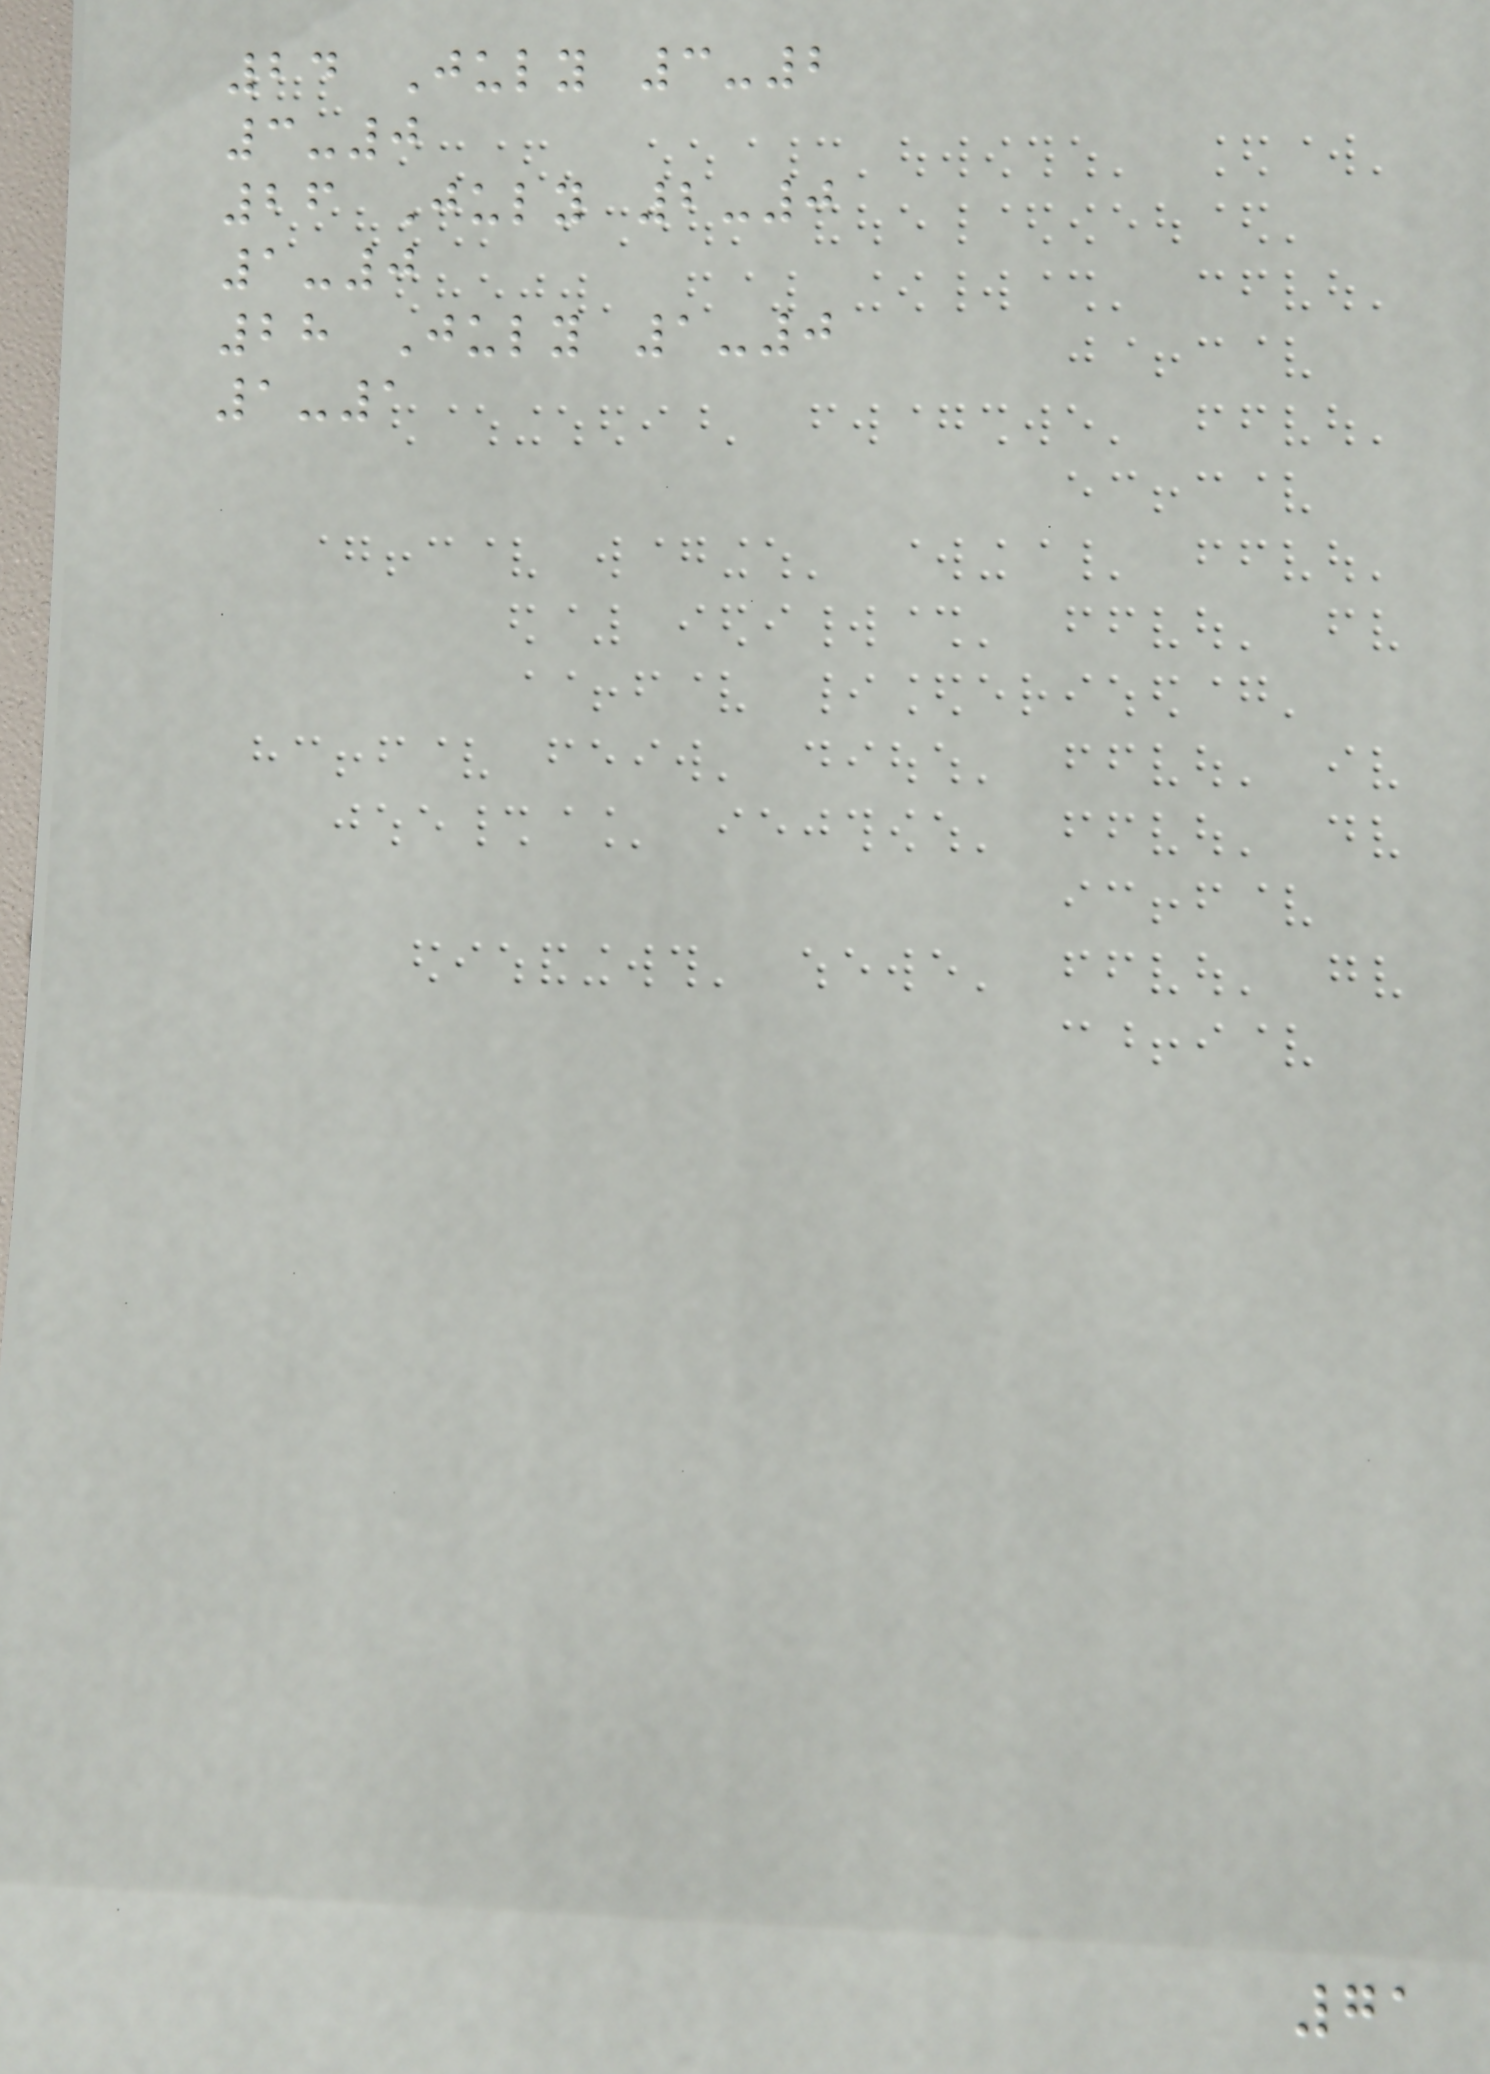24 July 3-2
3-0
26 July 2-0
1-0
28 July 1-0
1-1
71
